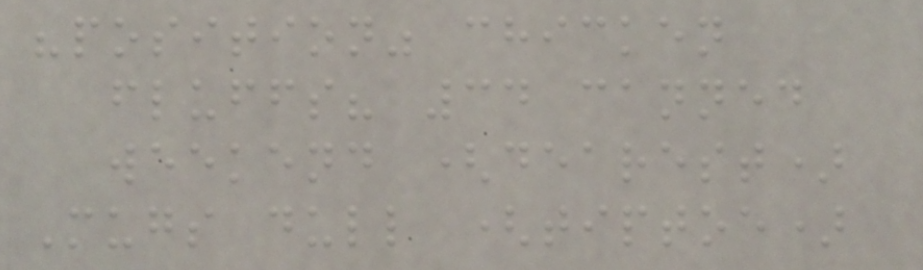"position" chicken
fluffs? 34 canned
weekend (dearest)
Mugs dull (tiptoe)
